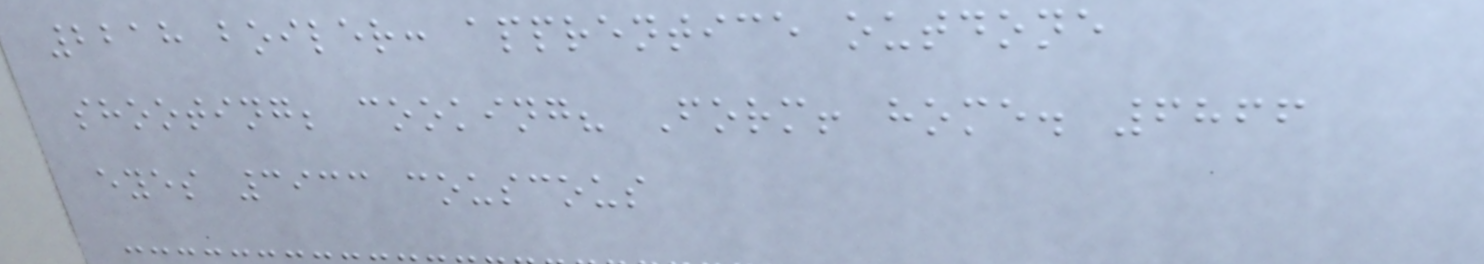2218 boiler: apprentice outdone
shooting; cooking? Form! home. 6866
eyes 3933 couscous
